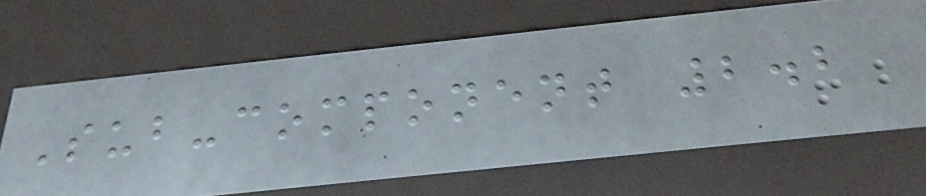Sub-component 2.2
